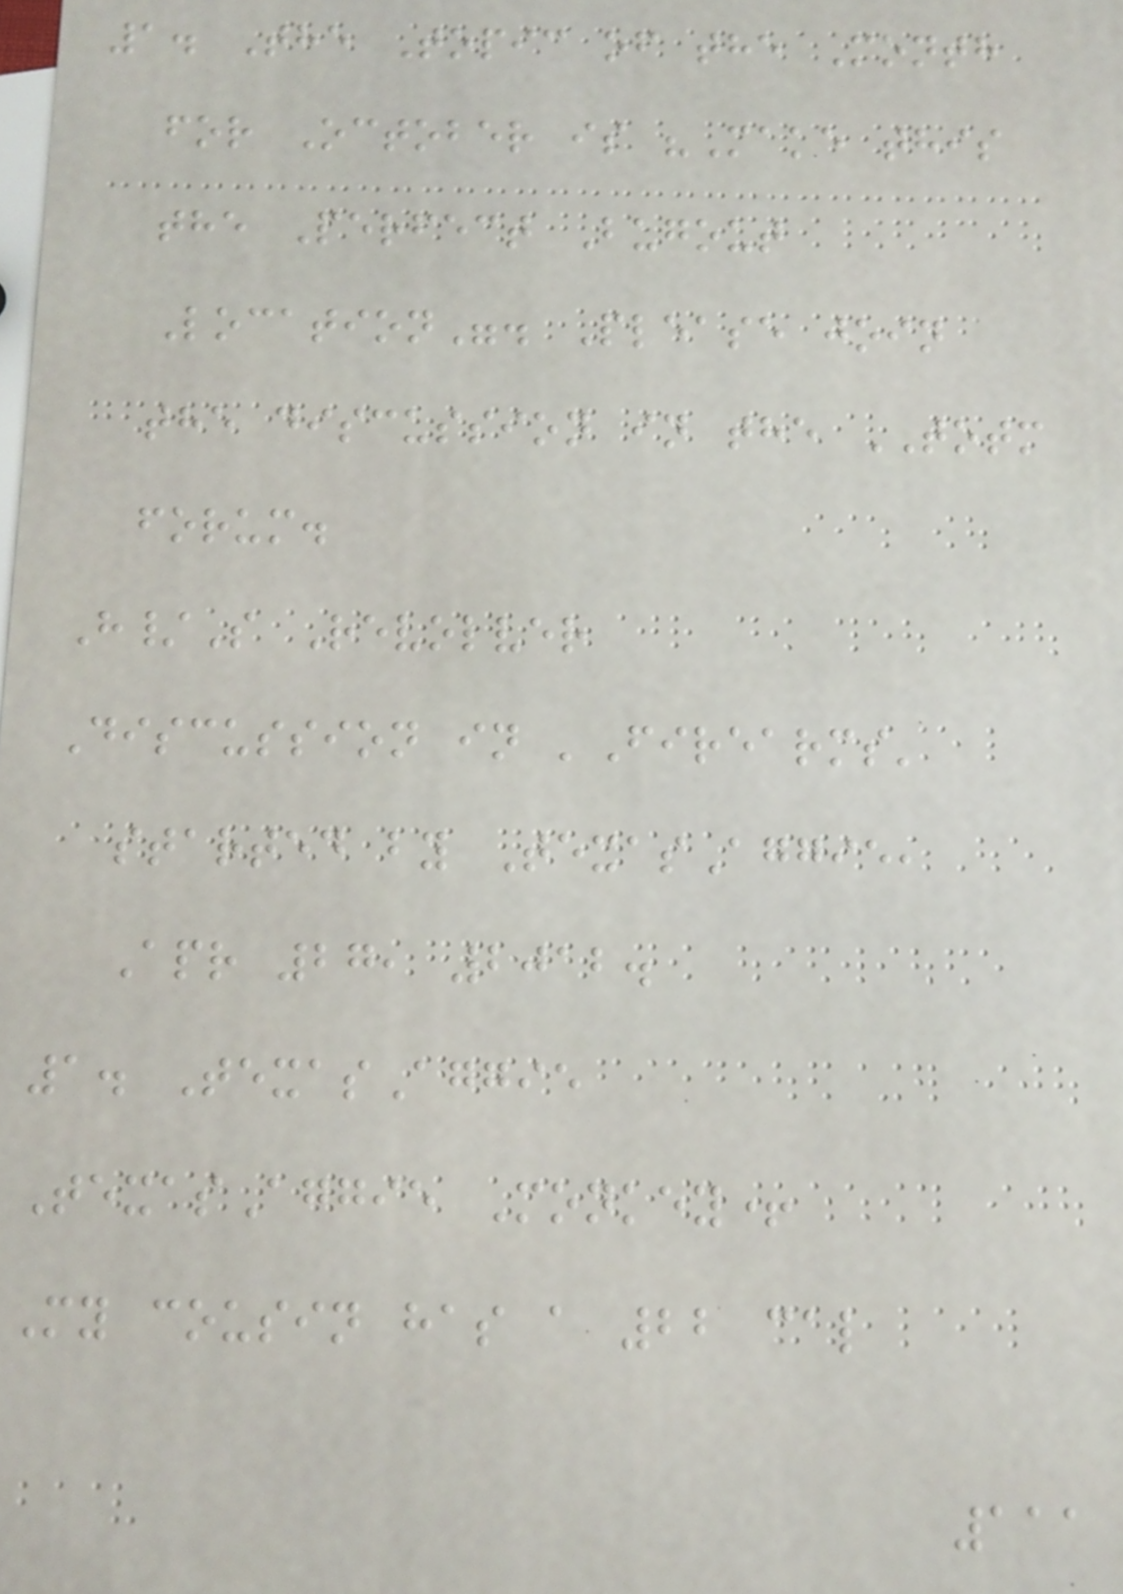1. The Topic of the Month
for October is "Make this
the Perfect Bugout
Location". Please join
the discussion in the TOTM
forum.
H/S Revolver
Discussion in 'Firearms'
started by TexasAggie,
Apr 27, 2012.
1. TexasAggie
TexasAggie Monkey+
My cousin has a 22 cal
111
